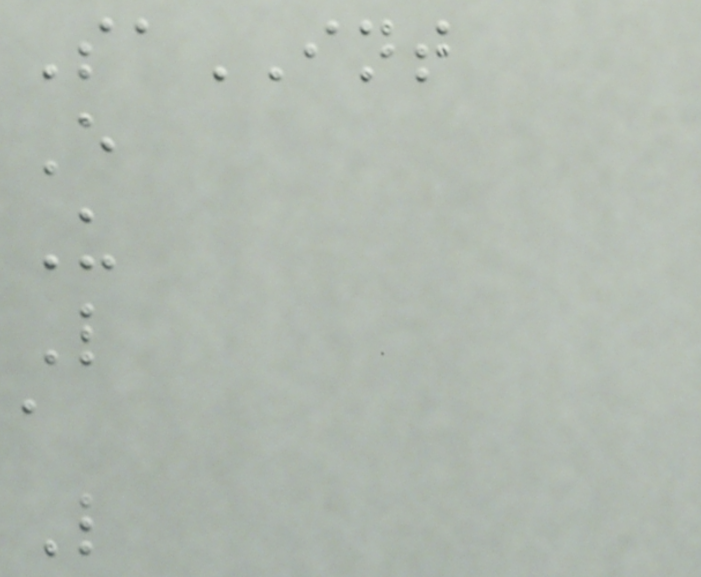SaINT
E
U
L
a
L
